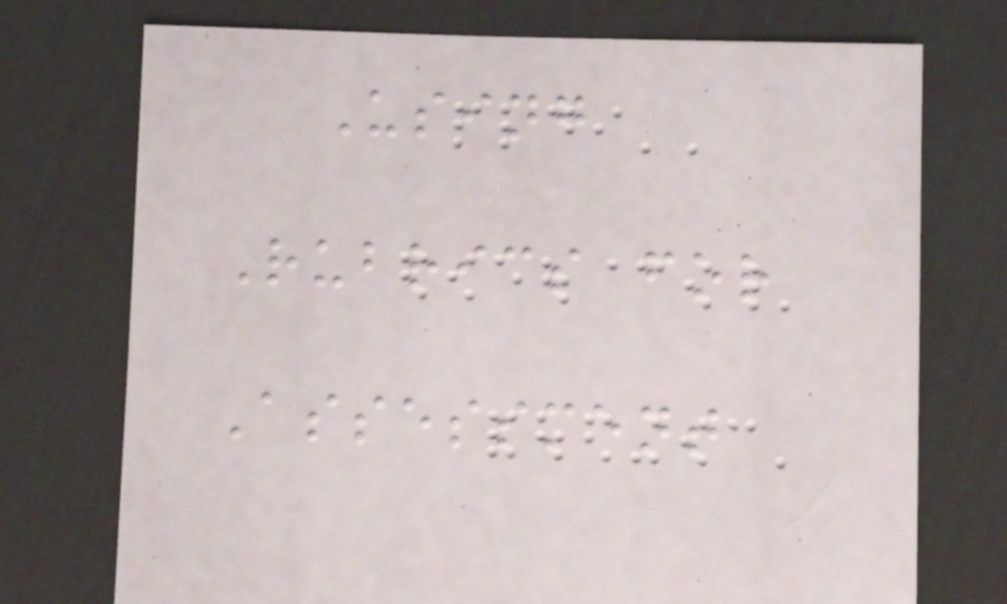Using
Rubrics for
Assessment
